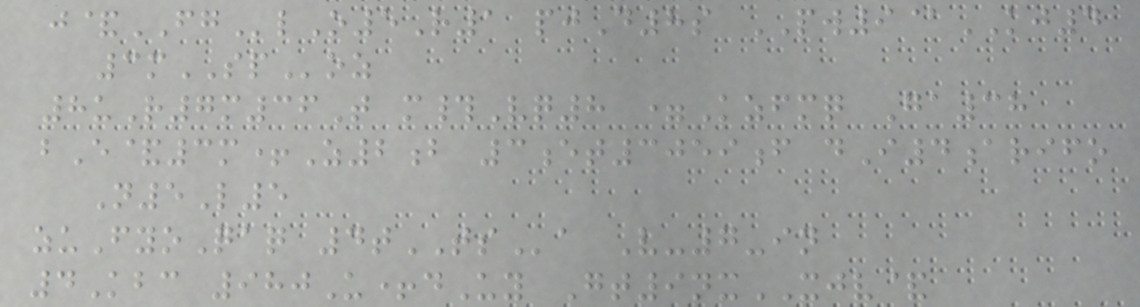j&FGlO5R1 pjD8s PW9@KJ4
3mSPoz
8uR7m36T m#Vq8 =Kzfmq Ga38
bE&3m+Z2b 3et3059f dI4arifo
N5L5
zuFyoQaq 4tTSa V-7-in
4Kbc 980U+dUy Gt9nxXJV&
